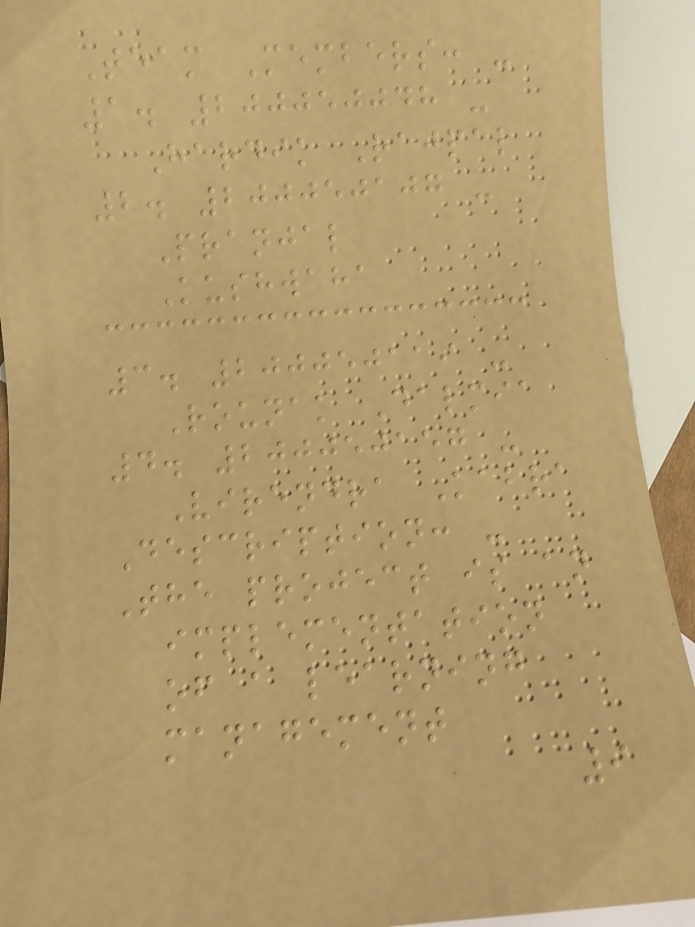Team Members: -
1. 200050048 -
Hardik Rajpal
2. 200050107 -
Pranjal
Kushwaha
3. 200050119 -
Rounak Dalmia
4. 200050157 -
Virendra Kabra
Description: -
The project is an
implementation
of a learning
management
9
